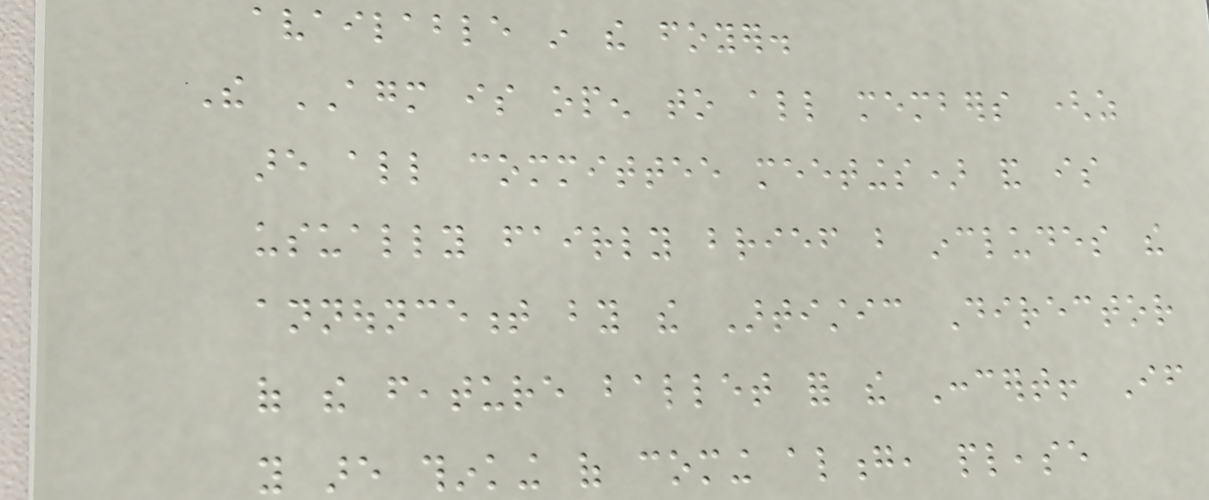available in the foyer.
The AGM is open to all members (as
are all committee meetings) and is
usually fairly brief but includes the
announcement by the Artistic Director
of the feature ballet for the Concert! If
you are thinking of coming along, please
